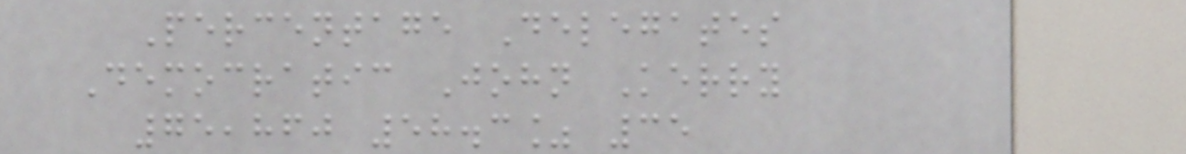Percentage Delegates
Democratic John Kerry
75,860 58.3% 35
